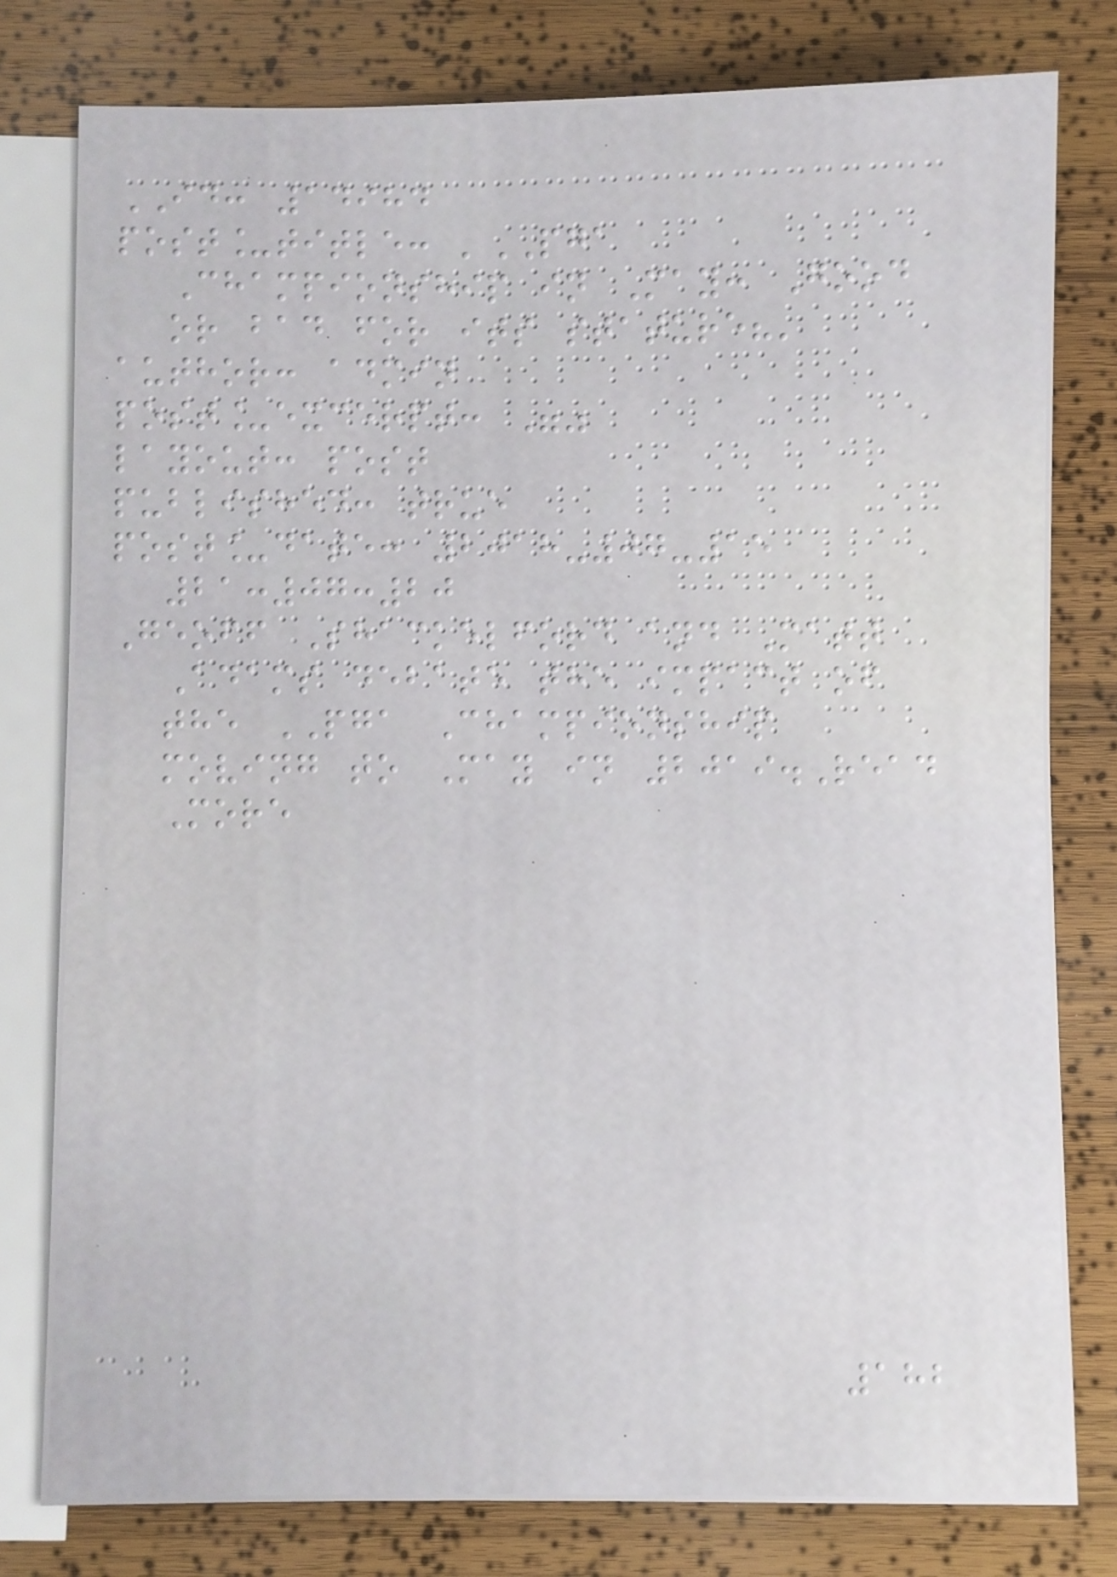ID: 14984
post_title: 'PGA
Championship in May: Good
or bad for its stature?'
author: admin
post_excerpt: ""
layout: post
published: true
post_date: 2018-07-15
21:07:20
Geoff Shackelford and Matt
Adams debate the impact of
the PGA Championship
moving to May in 2019.Read
More
182
